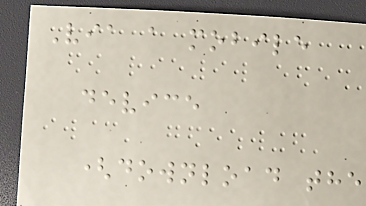Via a mobile
device
(download the
